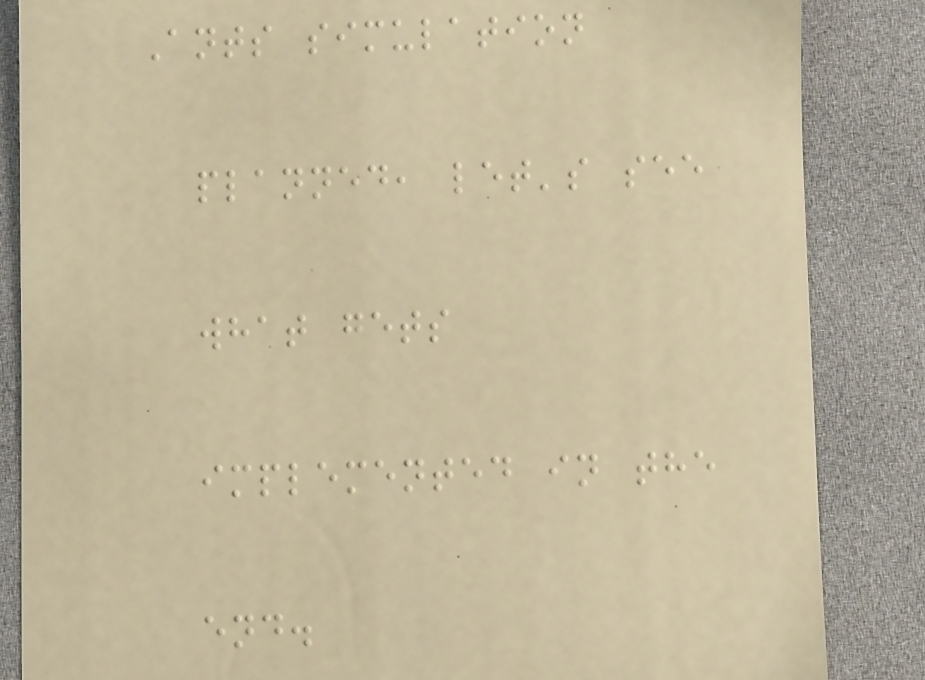Ants simulation
planned, let's see
what gets
implemented in the
end.
